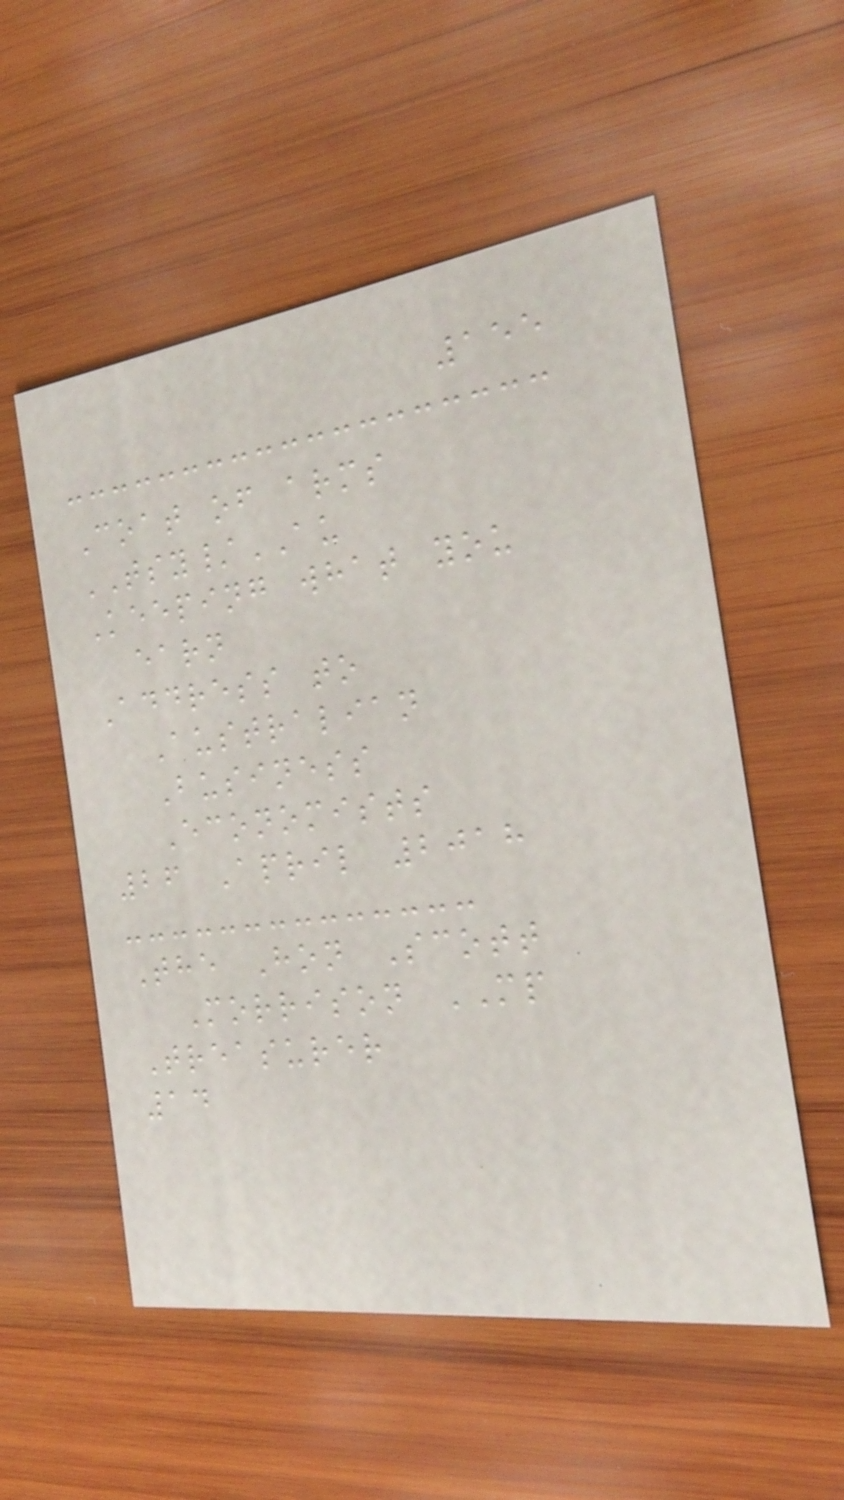155
Coat of arms
TSY/AU
Keeping what you
earn
Address to
Australian
Business
Economists
26 April 2018
The Hon Scott
Morrison MP
Treasurer
14
